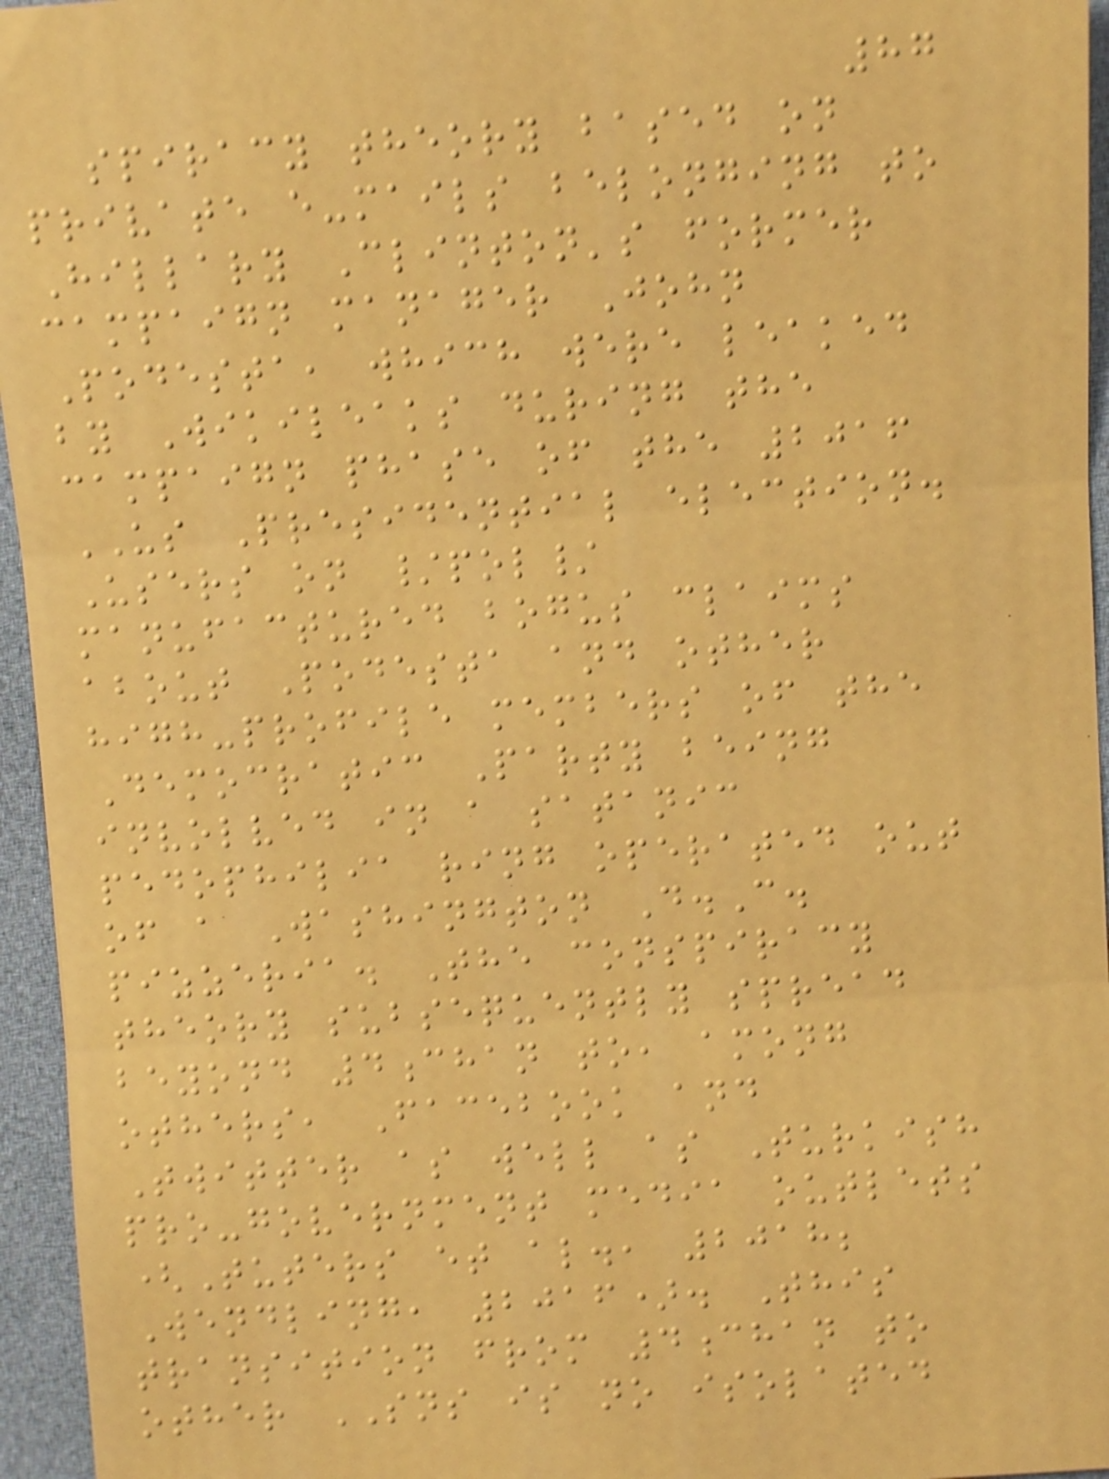87
spiracy theory based on
private e-mails belonging to
Hillary Clinton's former
campaign manager John
Podesta, which were leaked
by Wikileaks during the
campaign phase of the 2016
US Presidential election.
Users on /pol/
manufactured bogus claims
about Podesta and other
high-profile members of the
Democratic Party being
involved in a satanic
pedophilia ring operated out
of a Washington D.C.
pizzeria. The conspiracy
theory subsequently spread
beyond 4chan to, among
others, Facebook and
Twitter as well as Turkish
pro-government media outlets
(Tuters et al., 2018;
Wendling, 2016). This
transition from 4chan to
other SNS is no isolated
